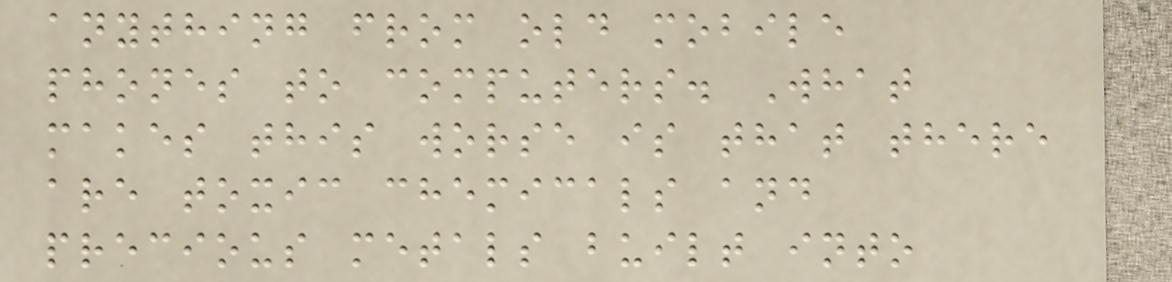anything from old mobile
phones to computers. What
makes this worse is that there
are toxic chemicals and
precious metals built into
